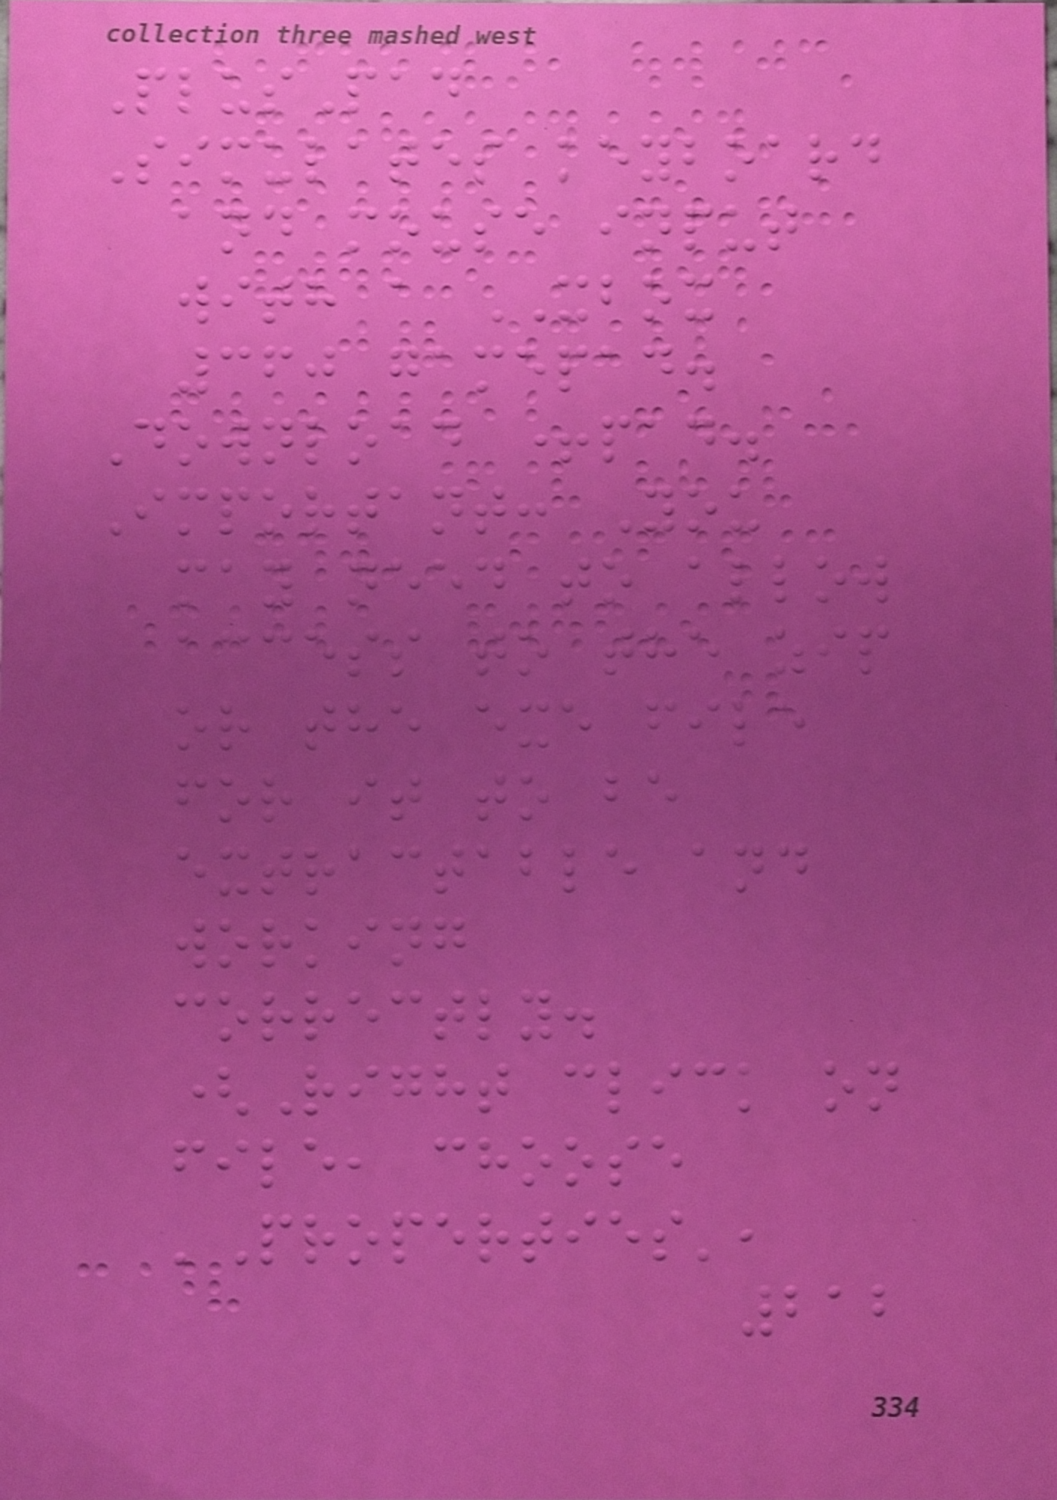PlusPad
Simulates keyboard
and mouse input
with a XBOX
360 gamepad.
Download +pad.
Important: You
may need to allow
access to the zip
or the exe file
for it to be
extractable and
working
correctly.
(Right click on
file, choose
'Properties',
212
